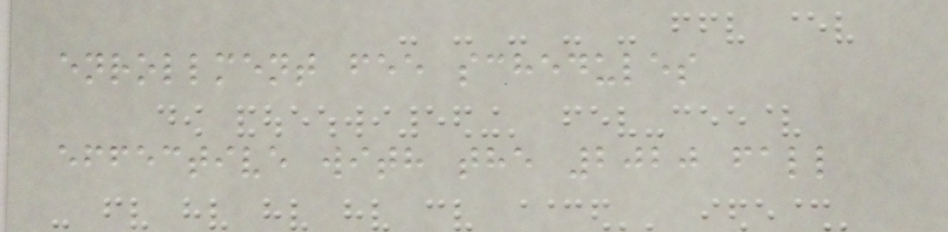enrollment fee schedules
effective with the 2020 fall
